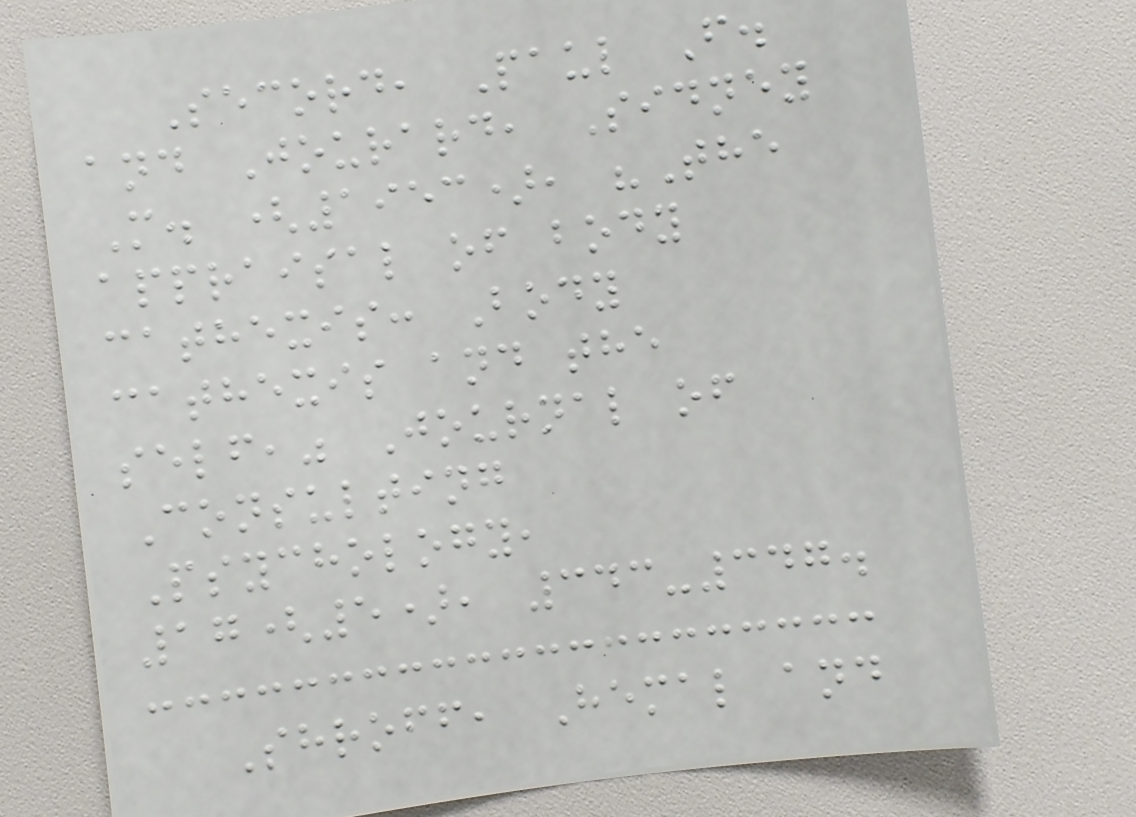Secord, Paul F.
and Jourard, Sidney
M. (1953), "The
appraisal of body
cathexis: Body
cathexis and the
self," Journal of
Consulting
Psychology,
17(5), 343-347.
Shroff, Hemal and
